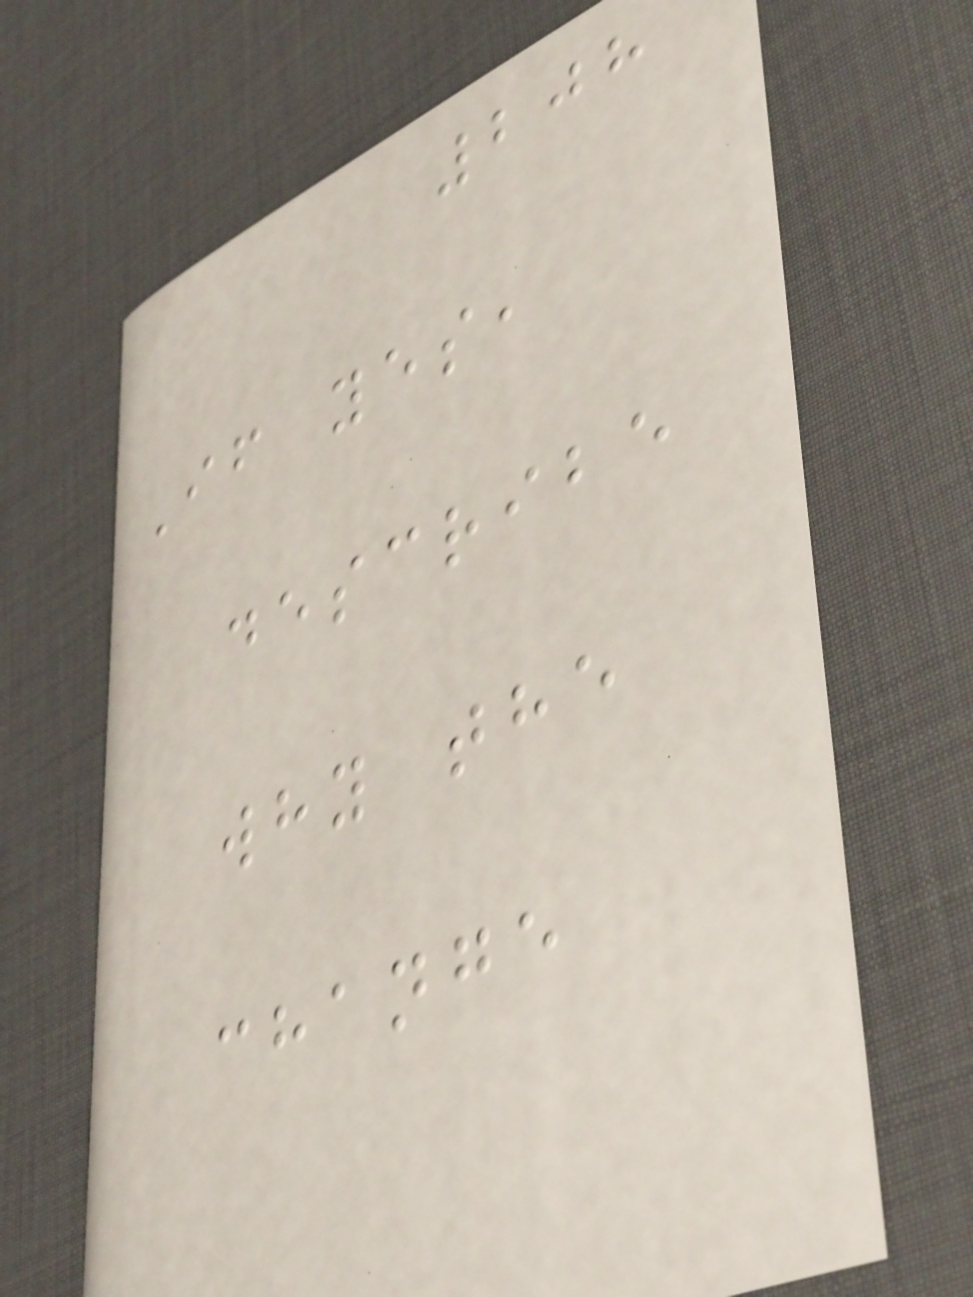208
If yes,
describe
why the
change
